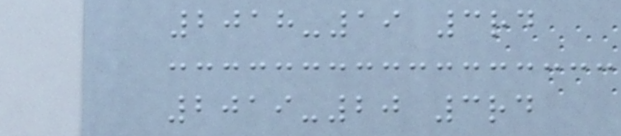2018-19 3rd
2019-20 3rd
